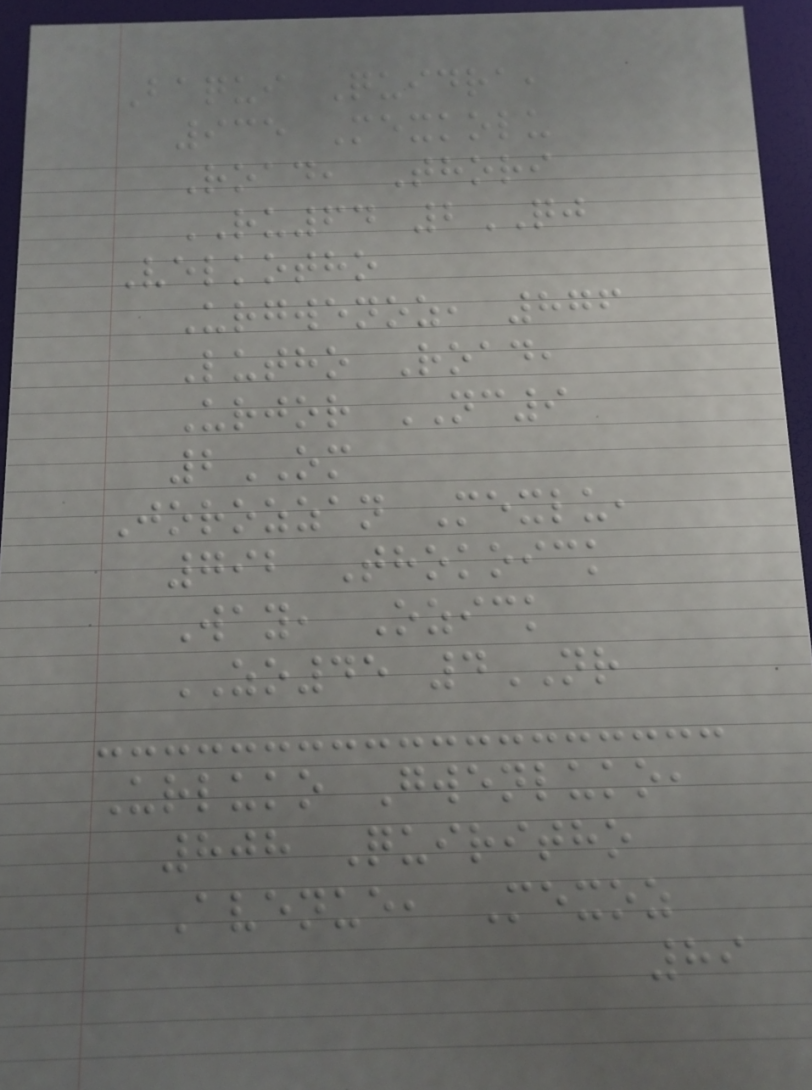Baqui Quidra,
935 Mexkolu
Road, Thori
RU64 2QJ
Velkotho
Urgwenoz, 876
Lutho Road,
Urjor NC9
2OM
Jorozzan Mexlu,
792 Thokoick
Way, Ozick
ZO45 4NR
Urluko Gwenluko,
808 Quiritho
Avenue, Mexoz
89
